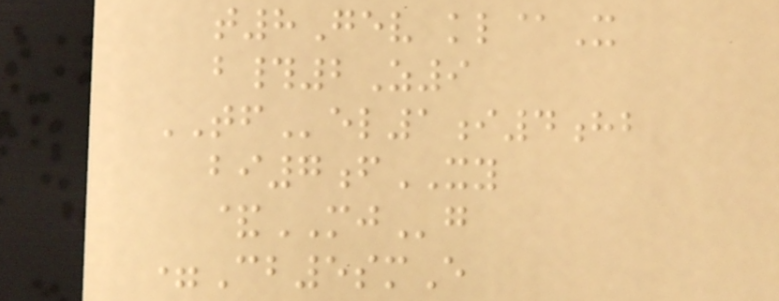t8Gev kl@X
b#2Z9
TFel1i4hb
bi7fXY
&MJg
=Cb5smE
